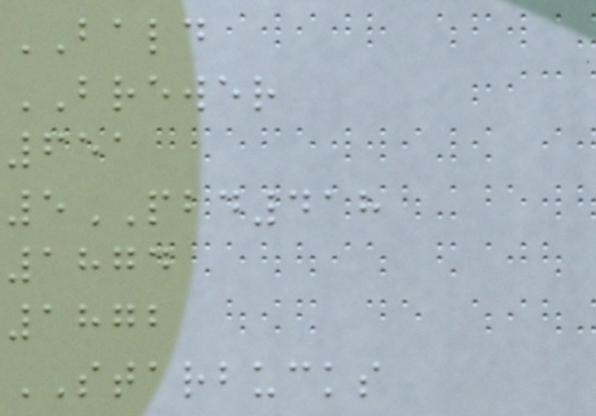BALD
BREWER
651
5PBD418
1874
1872
STARBUCKS
